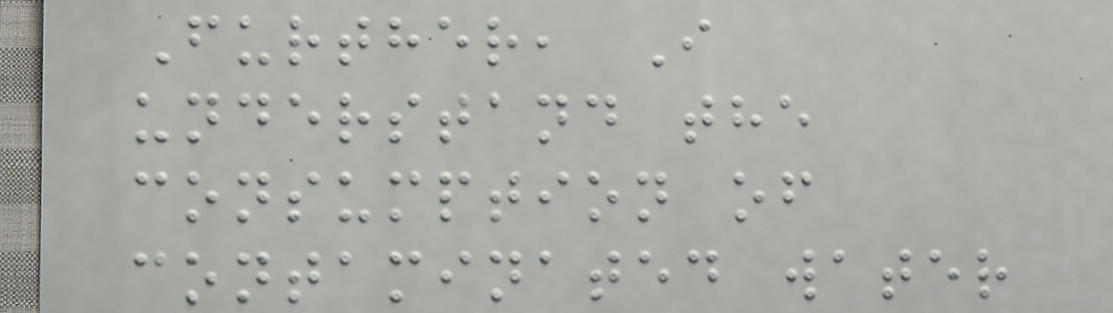Further, I
understand the
consumption of
contaminated water
